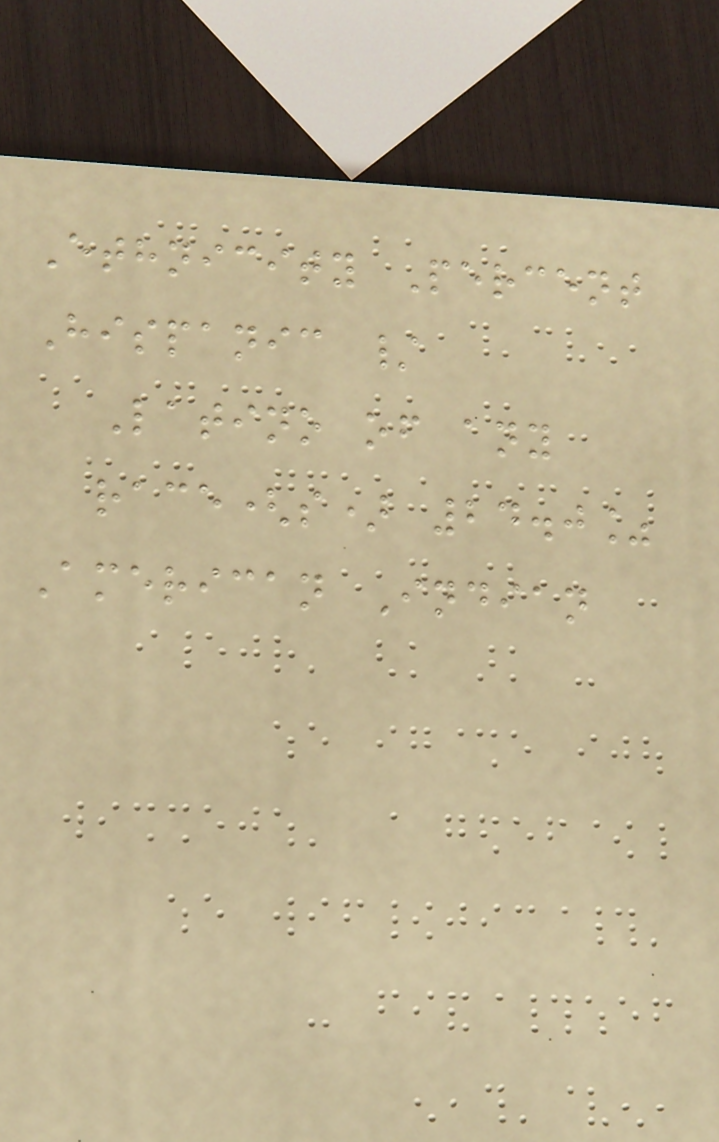Ethnicity Percent
Hispanic /
Latino of any
race(s) 24.0%
American Indian
